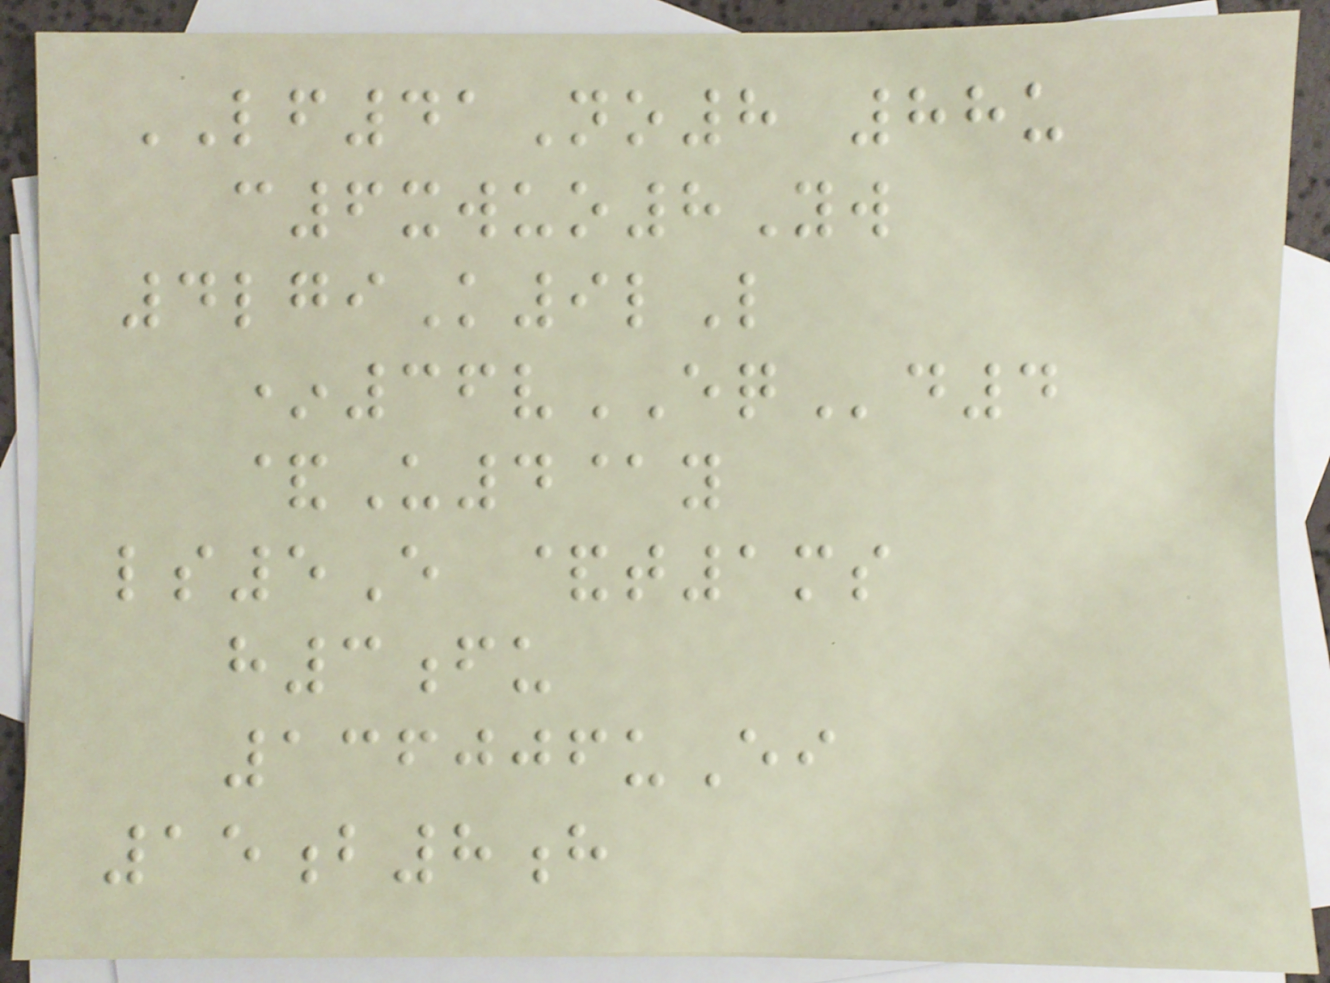LF41No8 88u
c6xwuo8Yw
4lgiK9lL
*36vEQd4
&U4@y
ls5E &t1ms
h3fu
136006uEi
15b8h
